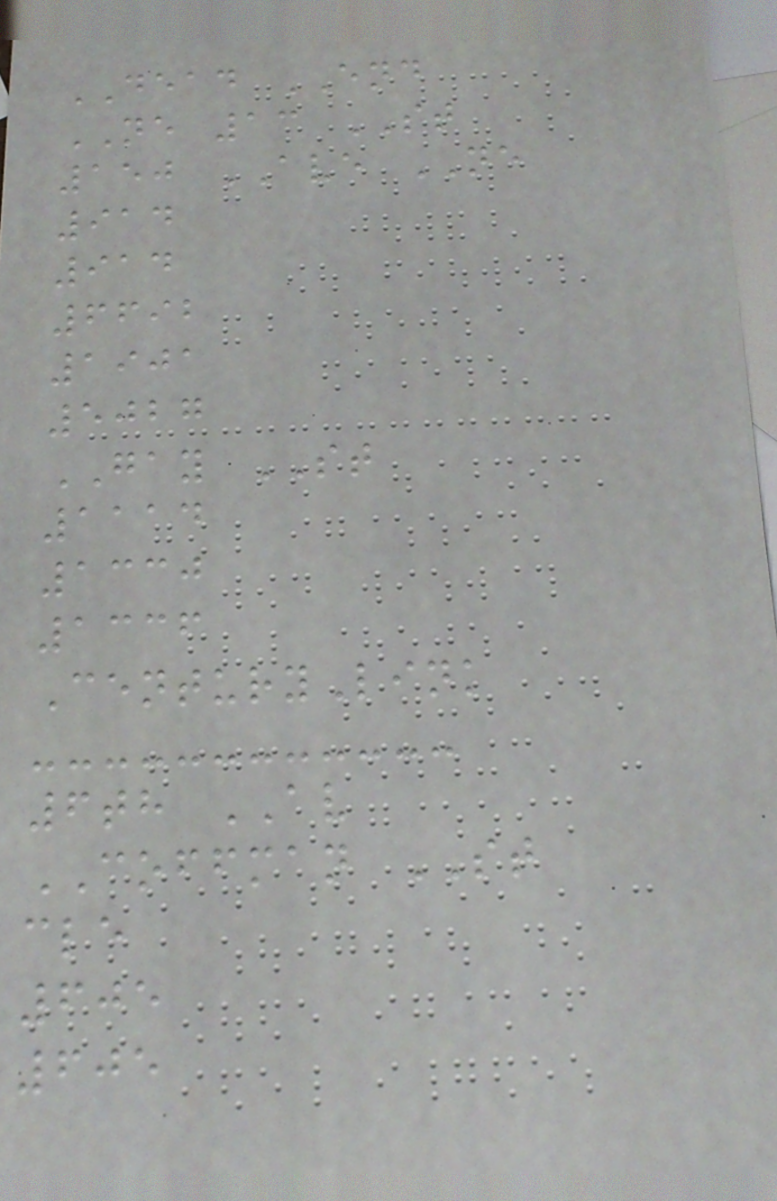DEAD END
NE 13 ST
150 AVE NE
914
914
6692
1901
5027
GAY ST
1114
1330
1336
CenturyLink
6th AV
COFFMAN ST
cle
605
605
